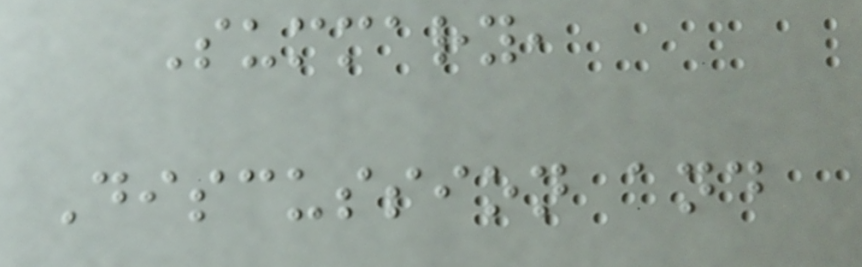Summary,
Discussion and
